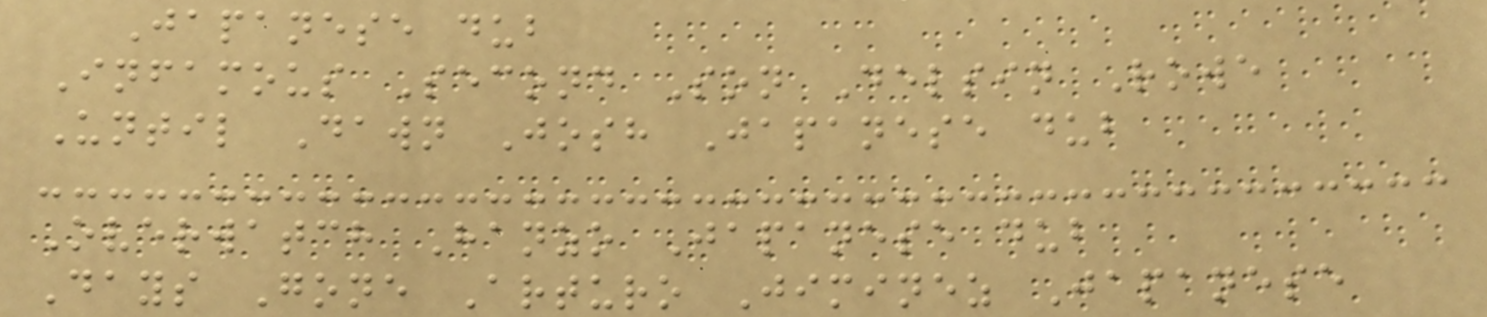Japanese dub
Infamous Second Son Delsin Rowe
Until Dawn Josh Japanese dub
Overwatch Hanzo Japanese dub
Days Gone Arturo Jiminez Japanese
